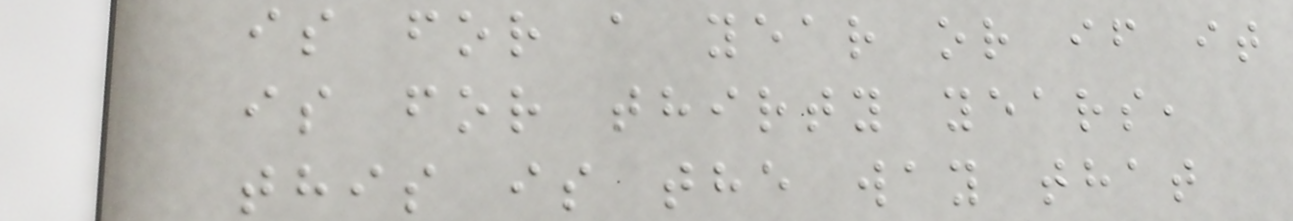is for a year or if it
is for thirty years,
this is the way that
